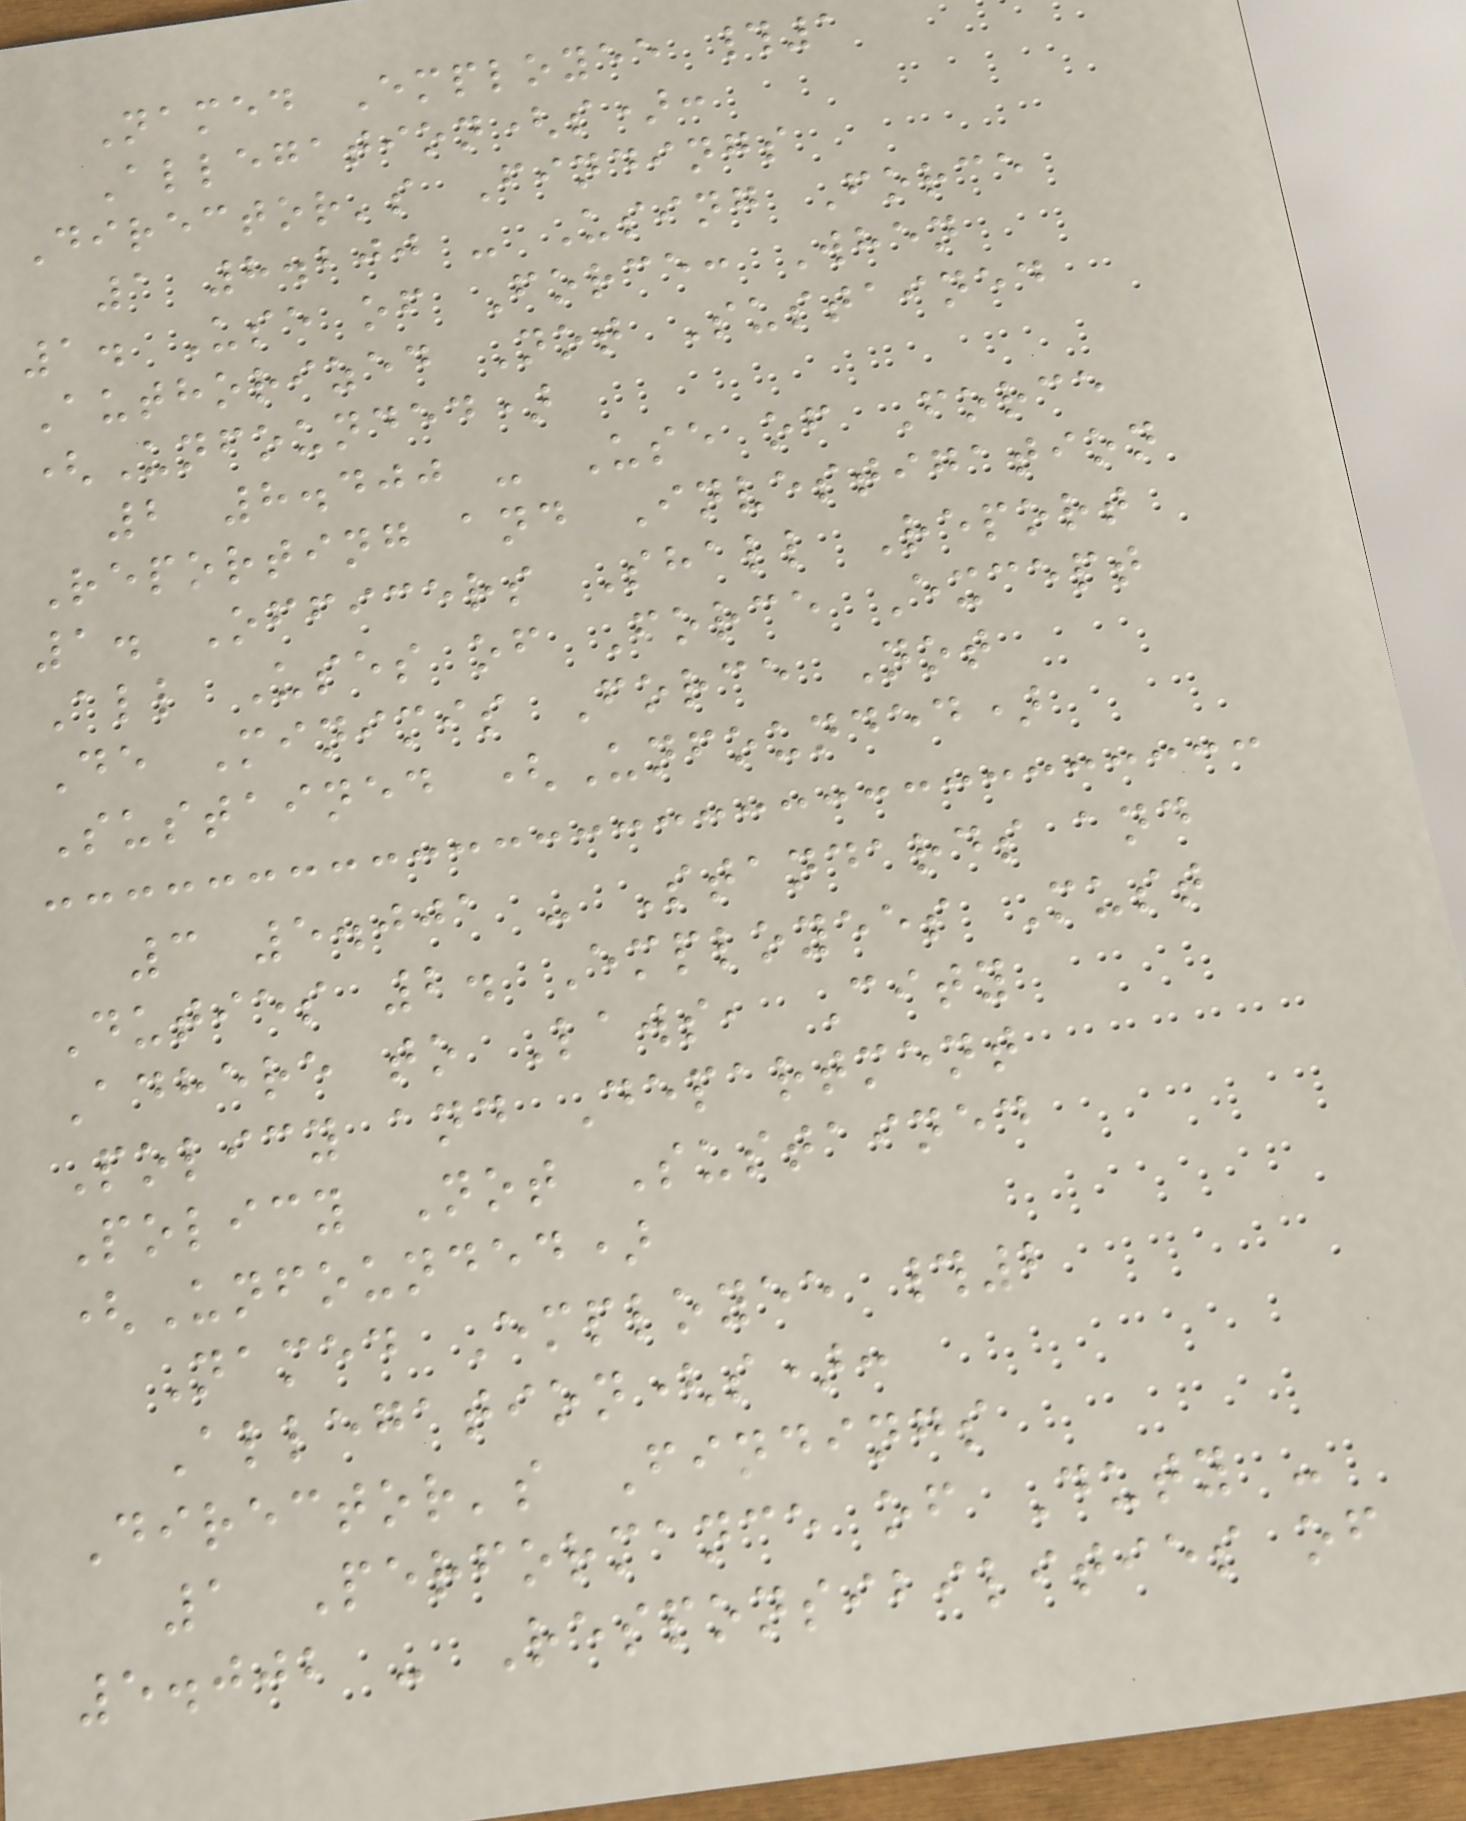Named Employee #1
Allegation(s):
Director's Findings
1 8.200 - Using Force
1. Use of Force: When
Authorized Not Sustained
(Unfounded)
2 8.400 - Use of Force
Reporting and Investigation
1. Officers Shall Report
All Uses of Force Except
De Minimis Force Not
Sustained (Unfounded)
3 5.001 - Standards and
Duties 2. Employees Must
Adhere to Laws, City
Policy and Department
Policy Not Sustained
(Unfounded)
Named Employee #2
Allegation(s):
Director's Findings
1 Performance of Duty -
5.002 - Responsibilities of
